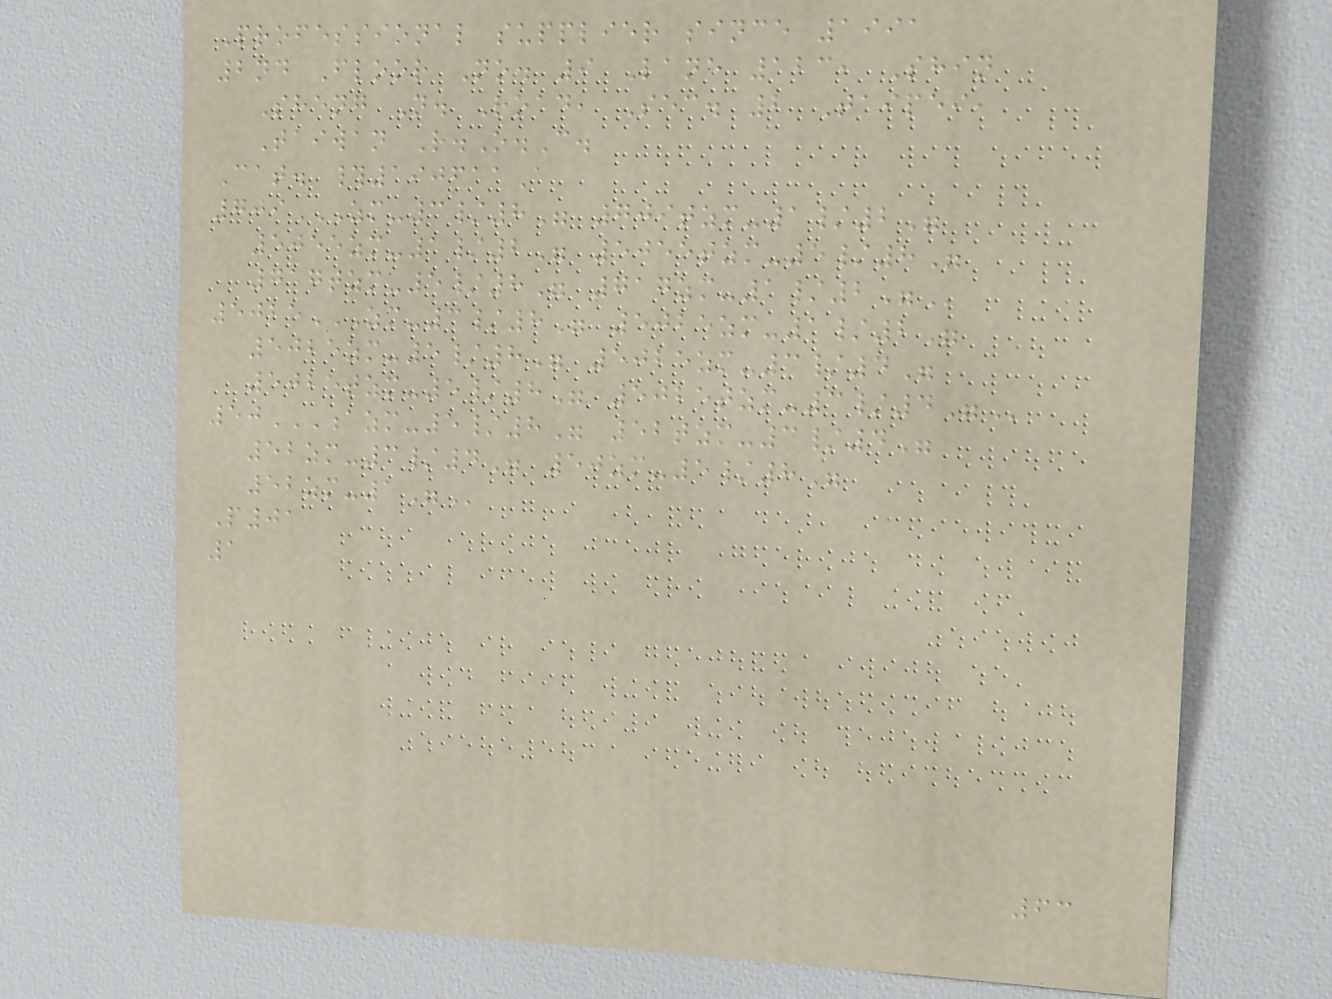Professional supplier since 1991
2nd Floor No. 9 Lane 123, Shin
Sheng N. Road, Sec. 2 Taipei,
Taiwan R.O.C.
Cat. #190611A
709ZM-3/8" 709TZM-1/2"
5055ZM-1/2" 5055TZM-5/8"
717TZM-5/8" 717ZM-1/2"
5025ZM-3/8" 5025ZM-1/2"
5025ZM-5/8" 5025ZM-3/4"
5025TZM-5/8" 5025TZM-3/4"
50AZM-5/8" 52TZM-3/4"
52ZM-3/4" 50ZM-5/8"
52ZM-1"
P01
1
63
